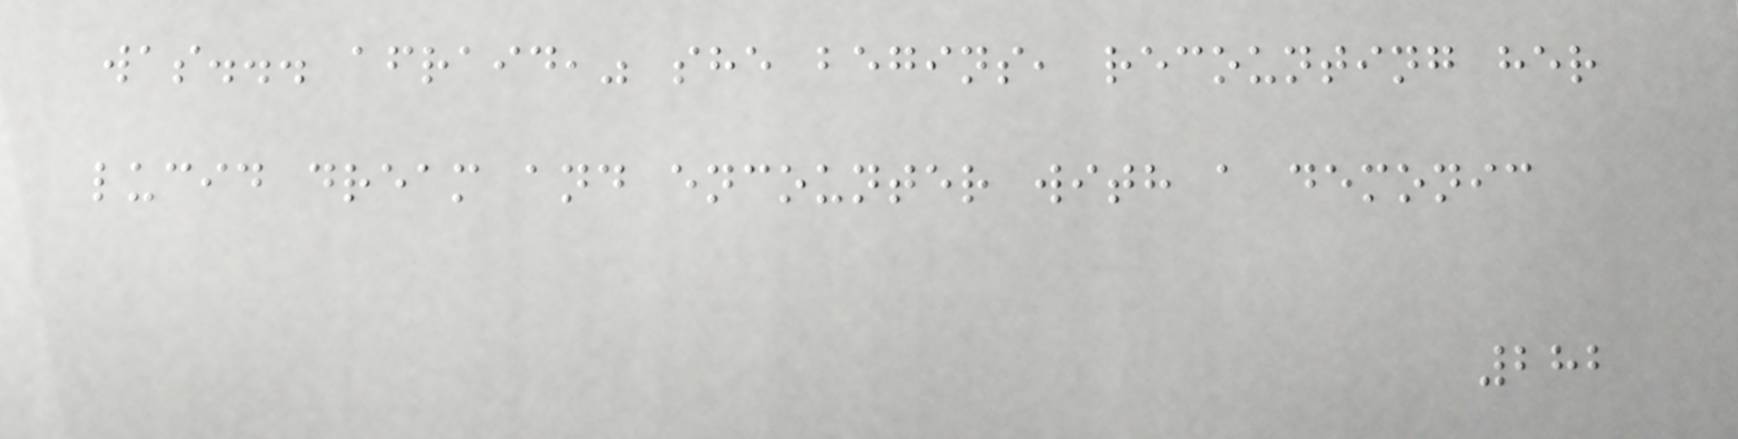was... afraid," she begins, recounting her
lucid dream and encounter with a demonic
282
